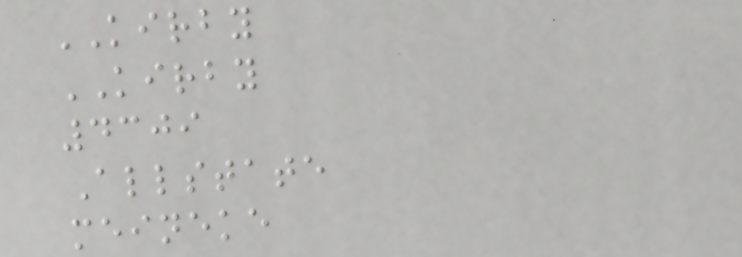KIRBY
KIRBY
4309
Allstate
meineke
